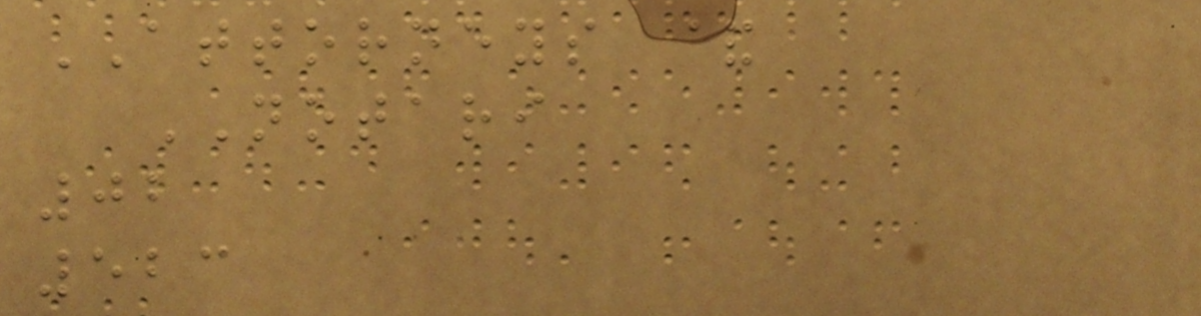ATTORNEYS &
NOTARI
02
523
